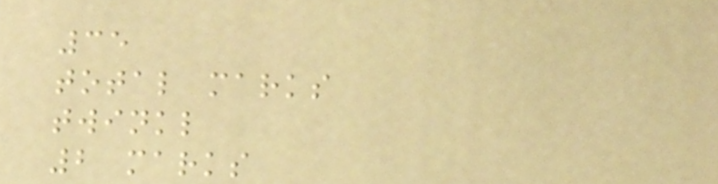35
total marks
twinkl
2 marks
